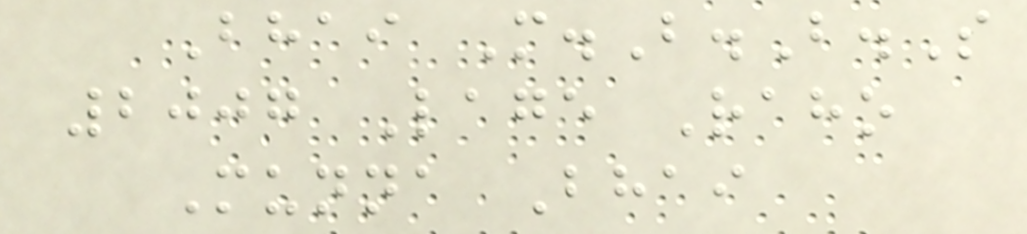Bhai M.B.B.S
2007 Lage Raho
Munna Bhai
